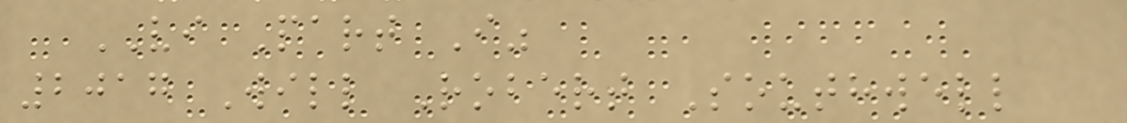VI Part I"
2017 Will Robert Southwell
